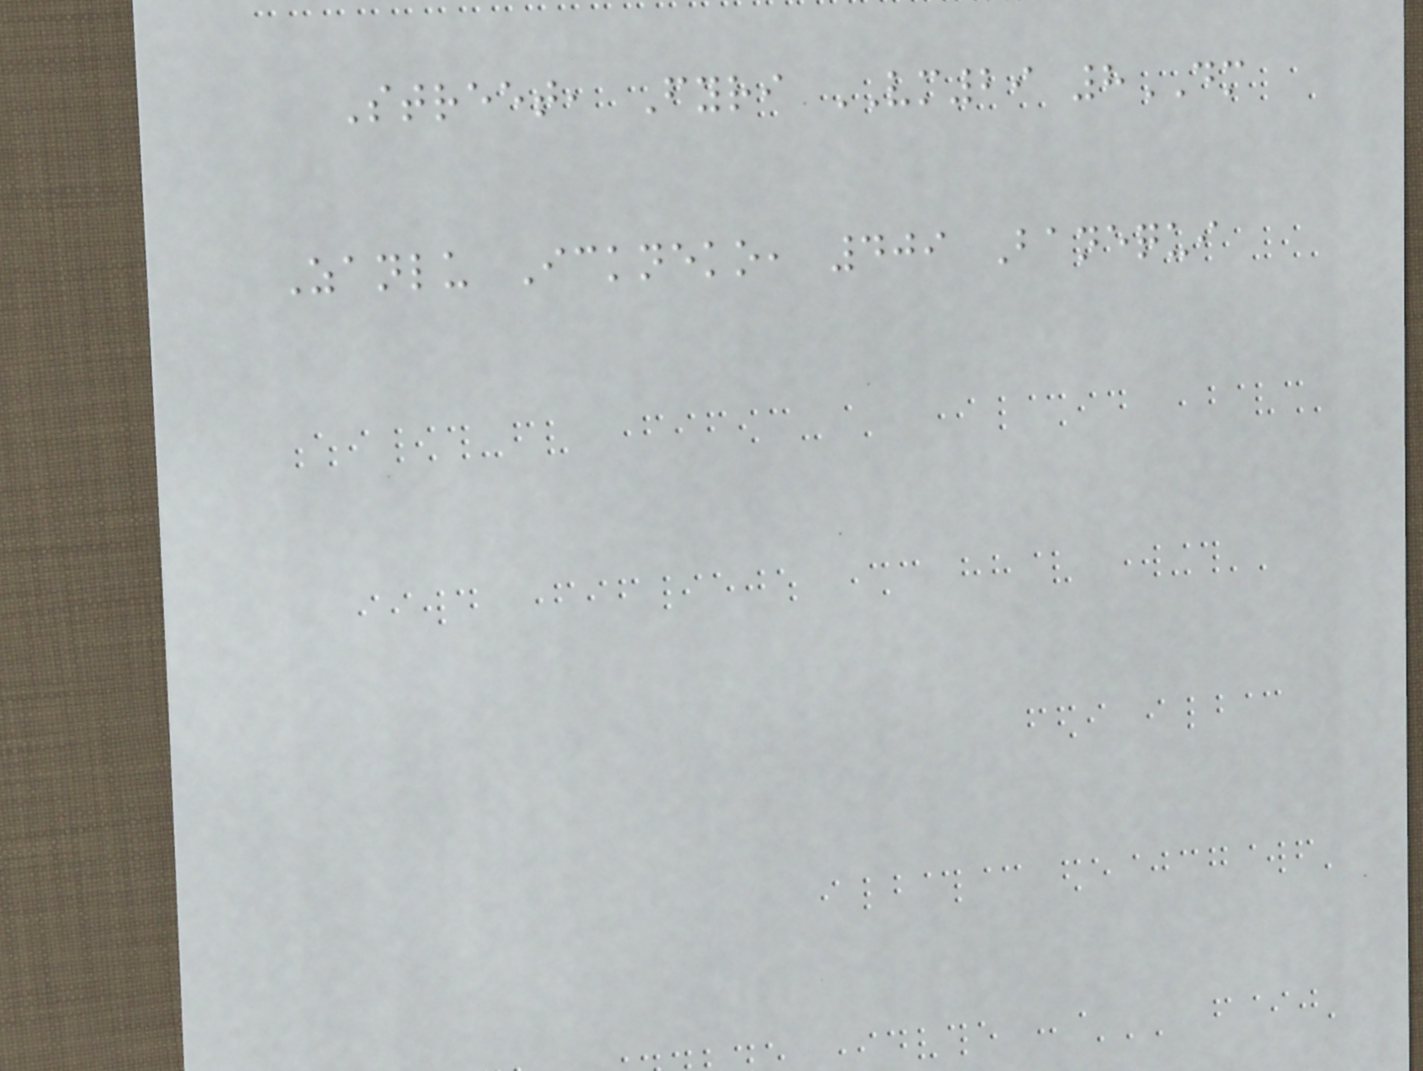Street, Fyri VM29 8DM
Zanlu Ickneko, 409 Banequi
